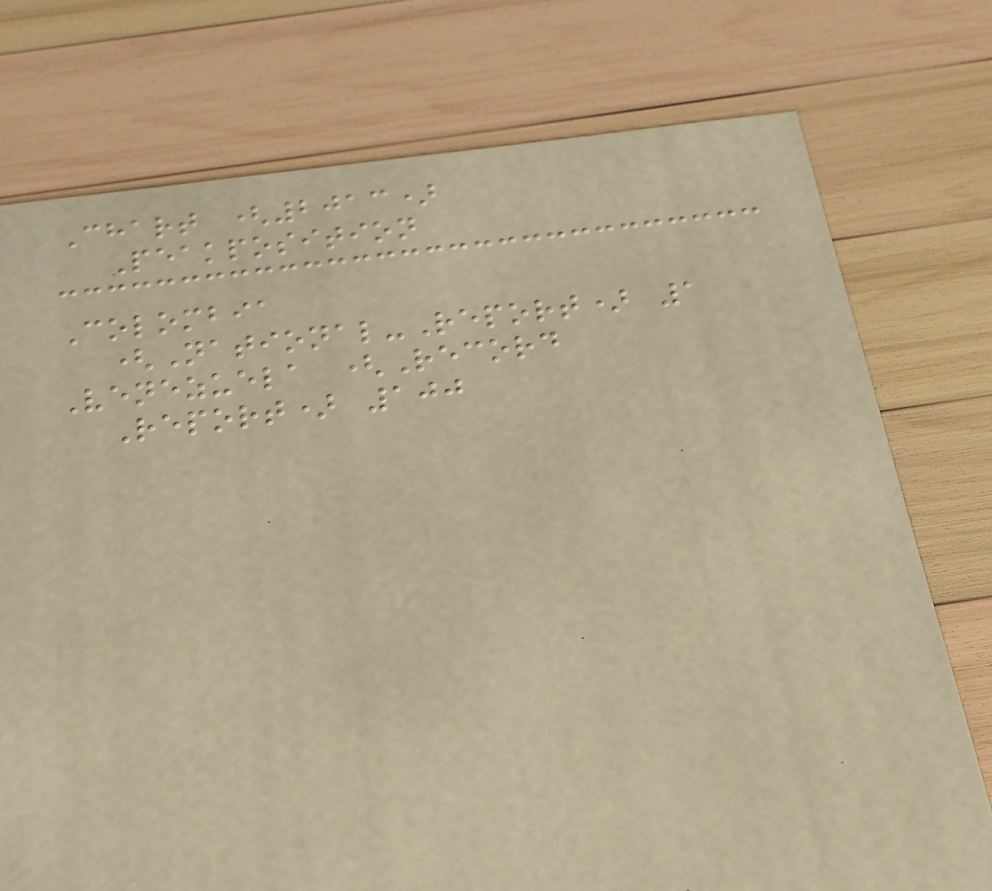Chart (2013)
Peakposition
Colombia
(National-Report) 1
Venezuela (Record
Report) 100
